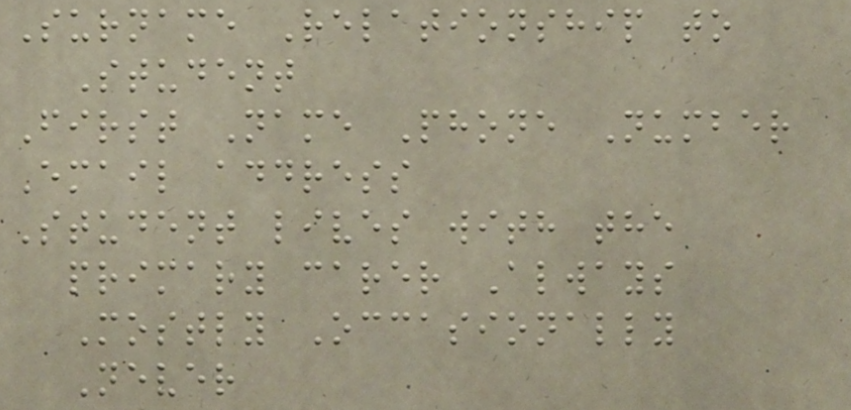Surname Relationship to
Student
First Name Phone Number
Email address
Student lives with the
primary carer Always
Mostly Occasionally
Never
